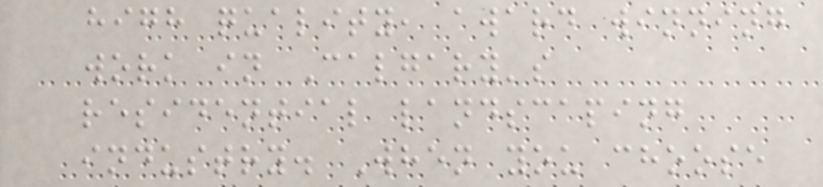high quality, award winning
work in Calgary's
residential landscaping
industry. When you choose
